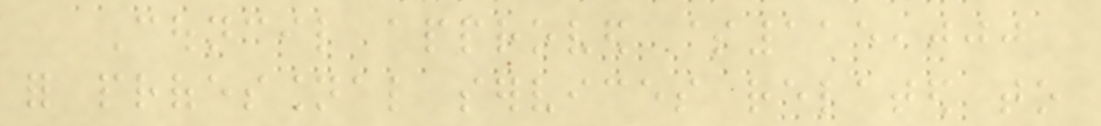Council approved $115,000
for professional services related to
